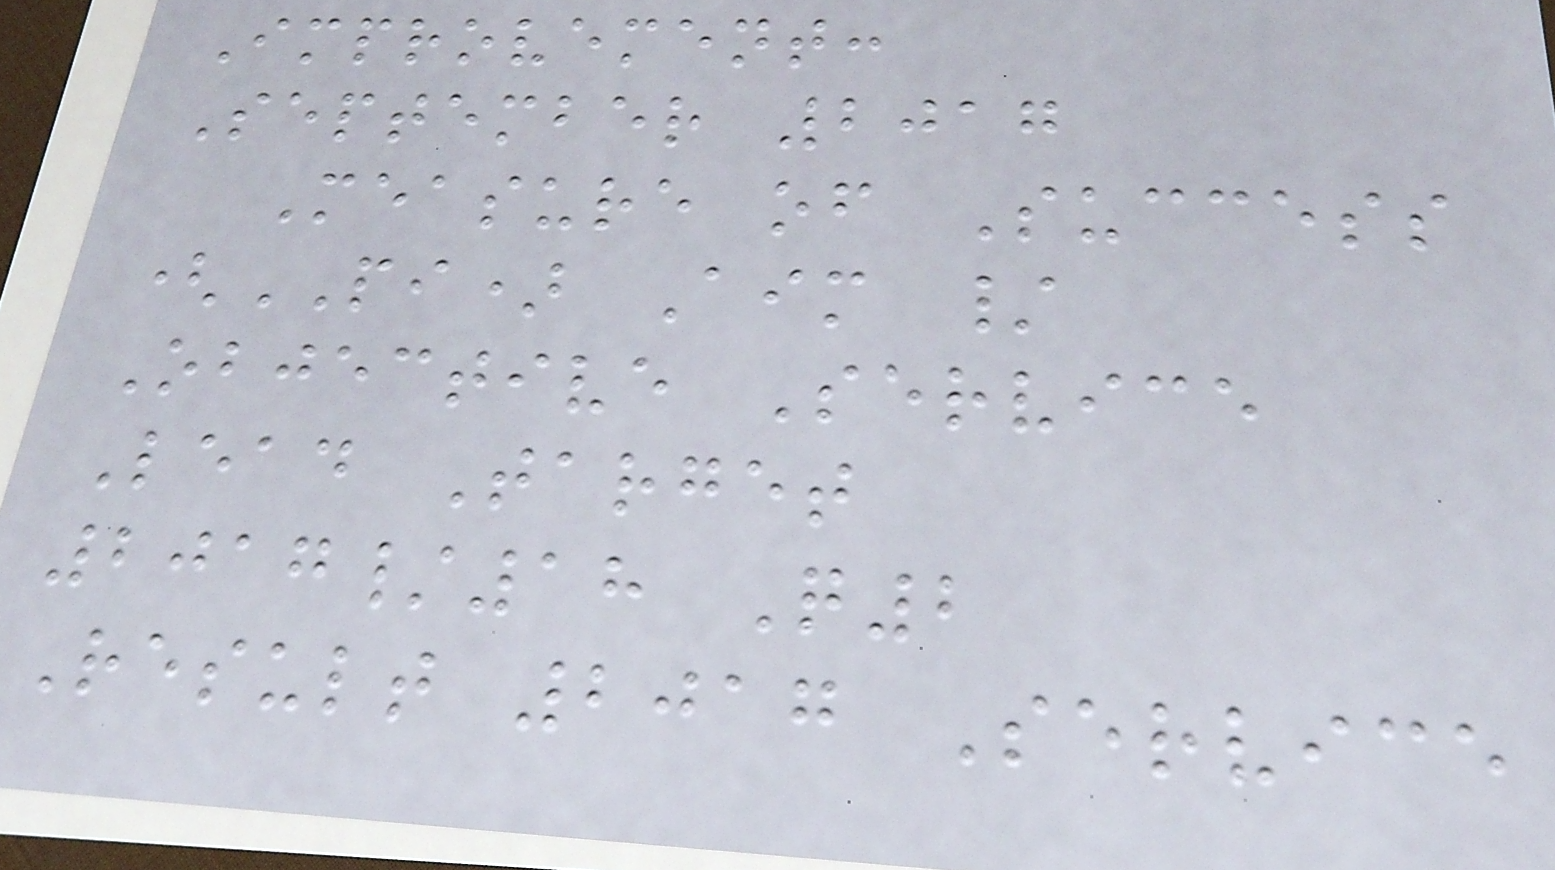Improvement:
September 2017
Measure of Success
(PI) Aim /
Objective Service
Lead Target
2017/18 Q2
Result 2017 Service
